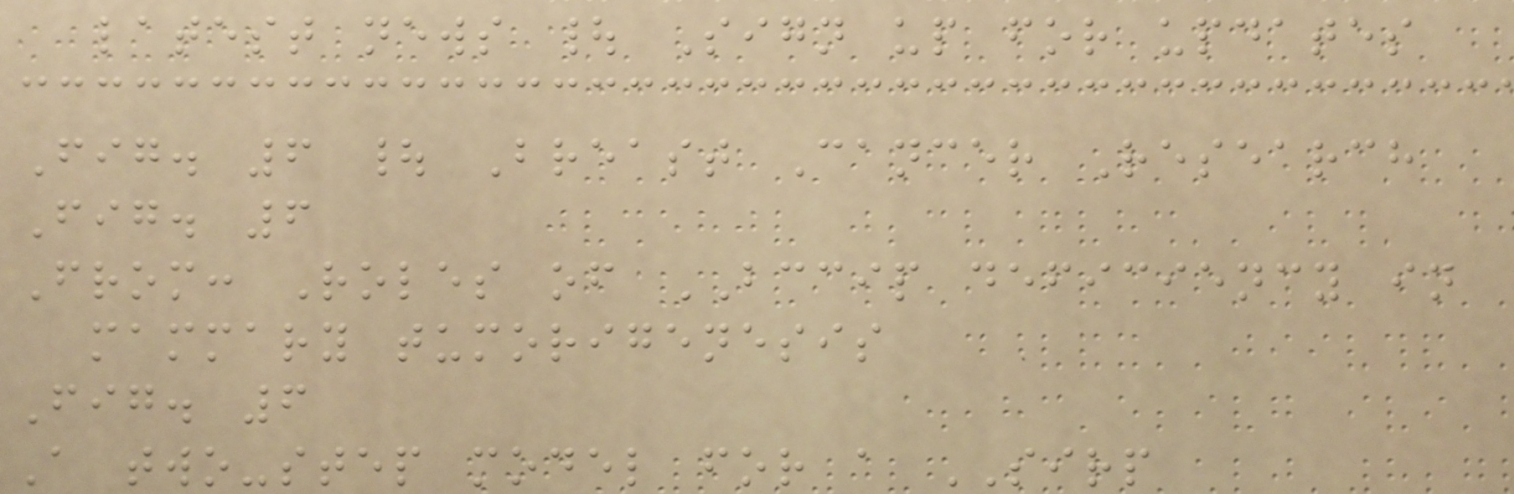latest news | Sign up for updates
Fig. 6 | Breast Cancer Research
Fig. 6
From: Roles of BCCIP deficiency in
mammary tumorigenesis
Fig. 6
A two-step model for a SIRP
